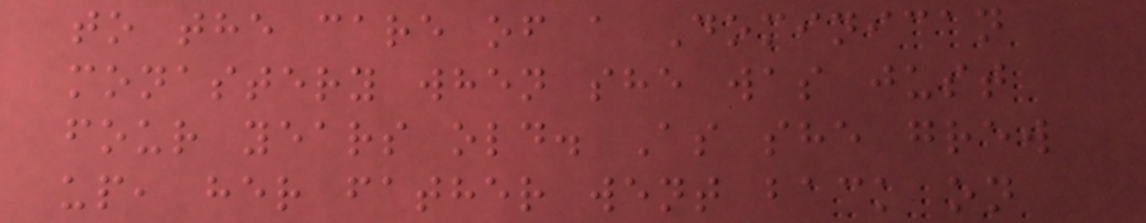to the care of a Dominican
monastery when she was just
four years old. As she grew
up, her father went back on
